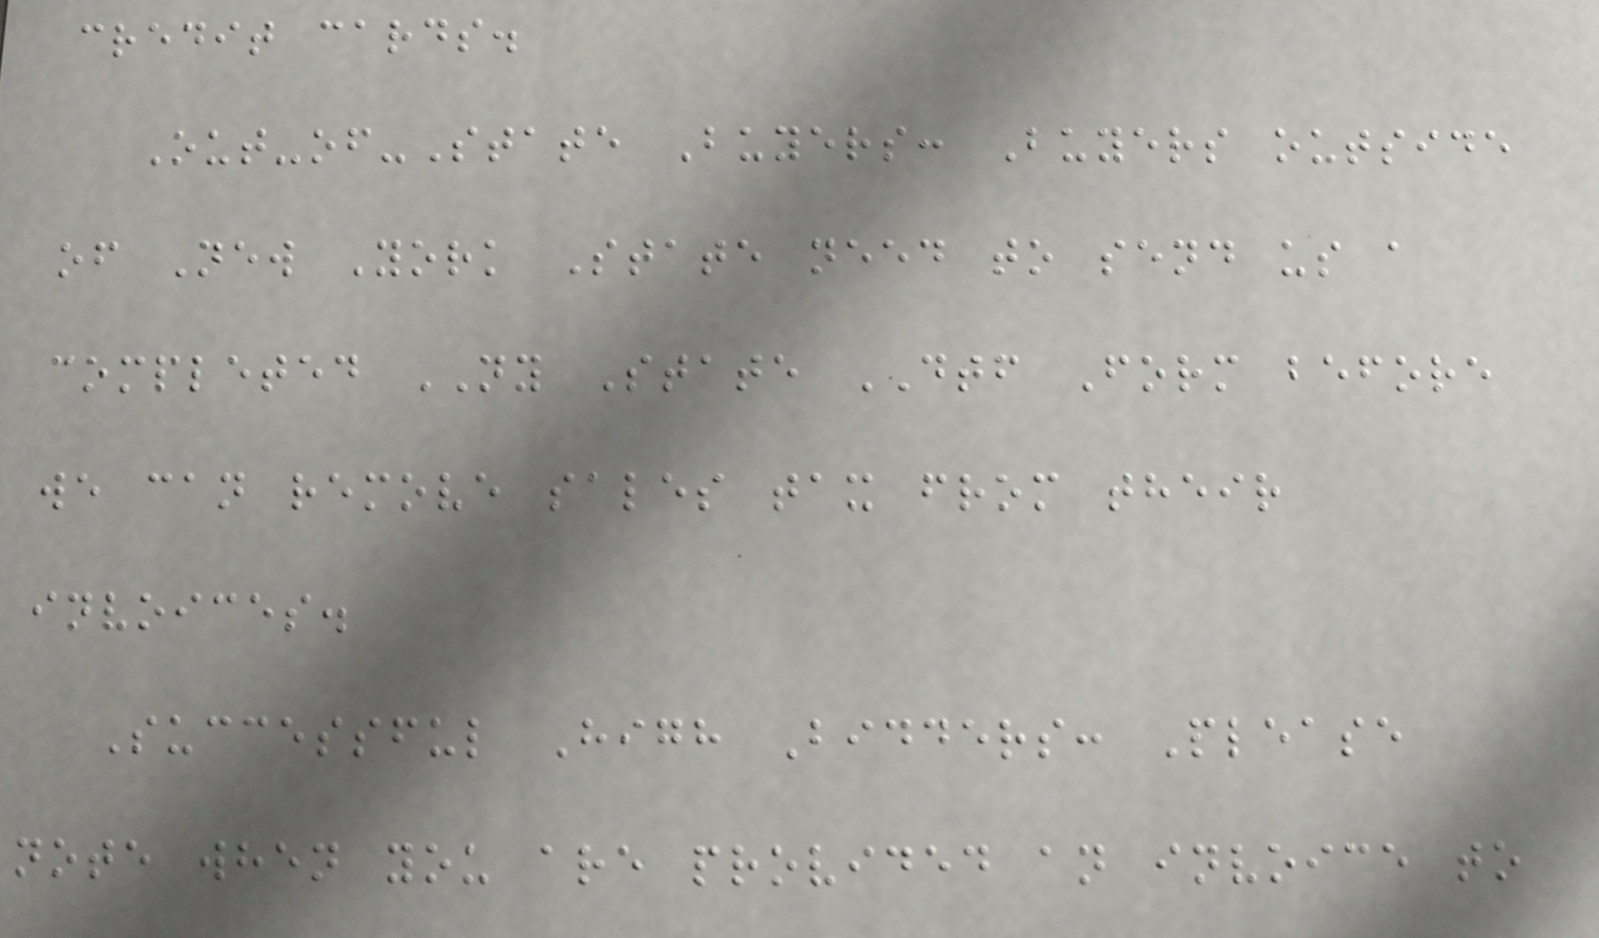credit cards.
Out-of-State Buyers: Buyers outside
of New York State need to send us a
completed NY State DTF Form before
we can remove sales tax from their
invoices.
Successful High Bidders: Please
note when you are provided an invoice to
